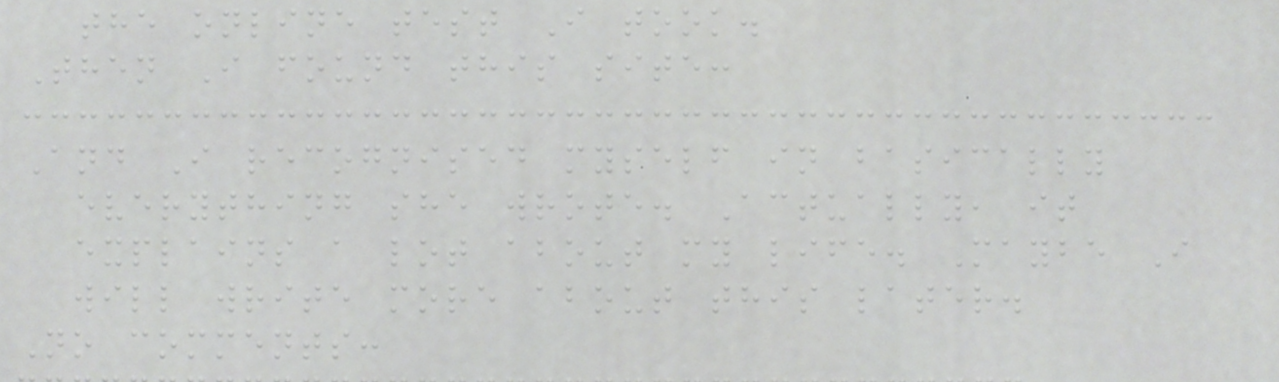the online test I took.
Then I found this site:
And I recognised myself in basically
everything she wrote. Actually, it
explains a lot about my life. Maybe I
will write more about this later.
No comments:
